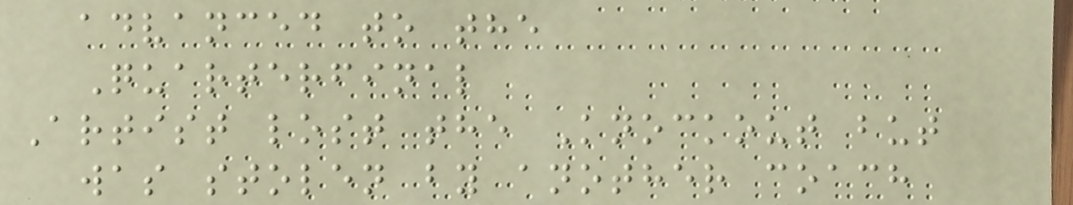advanced to the
Quarterfinal
Artist lost the Knockout but
was stolen by another coach
